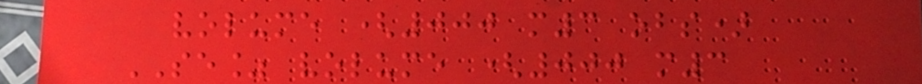volume (000 m3 obs)
SE% volume (000 m3
